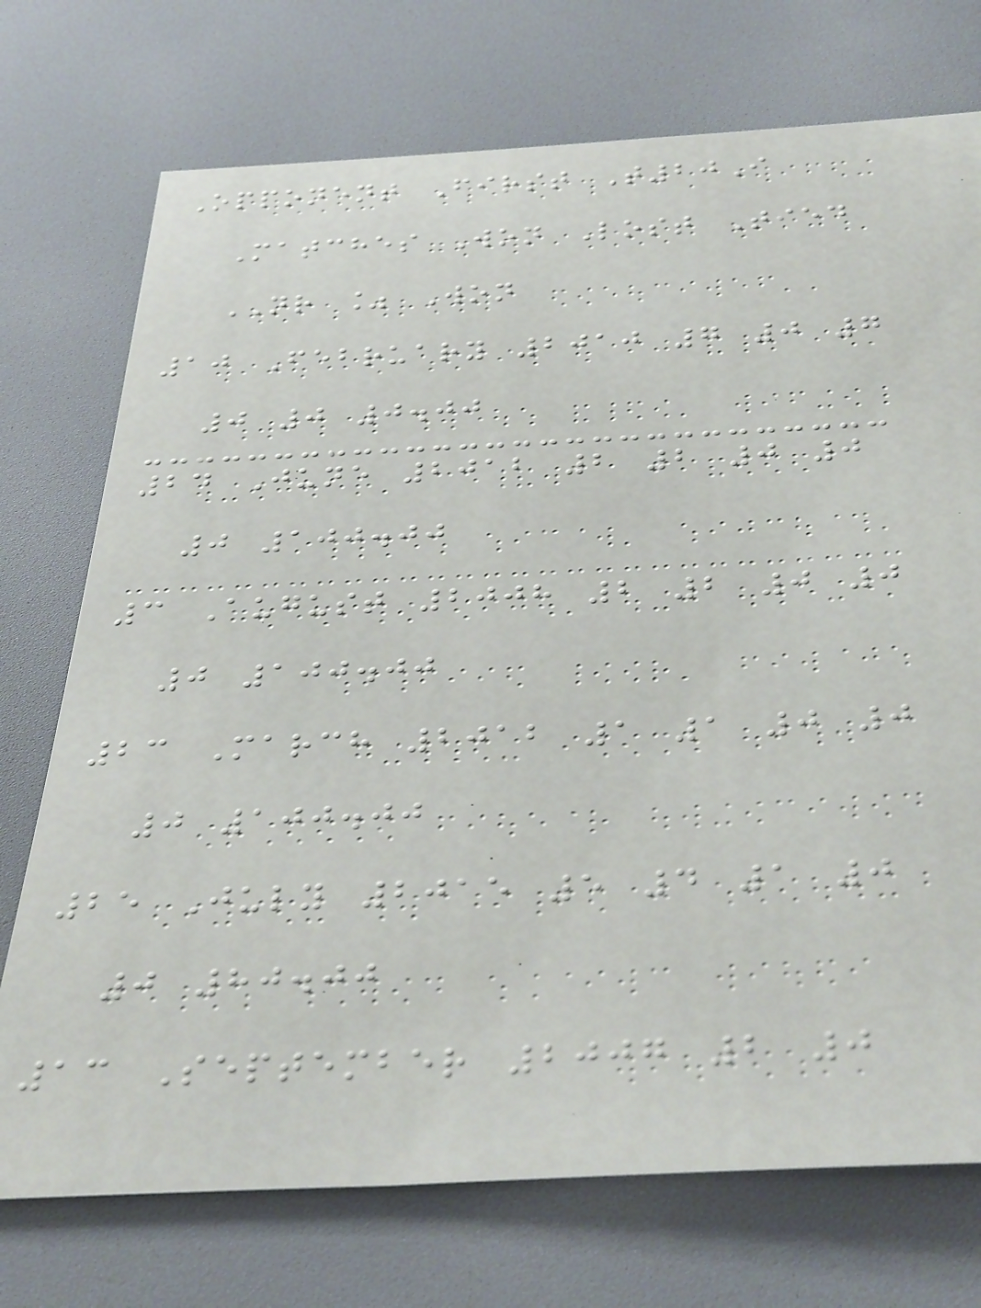Opponent First T20I
Matches Won Lost Tied
NR % Won
10 February 2010 7 0 7
0 0 0.00
24 June 2012 2 2 0 0
0 100.00
3 August 2008 2 2 0 0
0 100.00
23 March 2012 1 1 0 0
0 100.00
25 July 2015 5 4 1 0
0 80.00
13 September 2007 2 0
